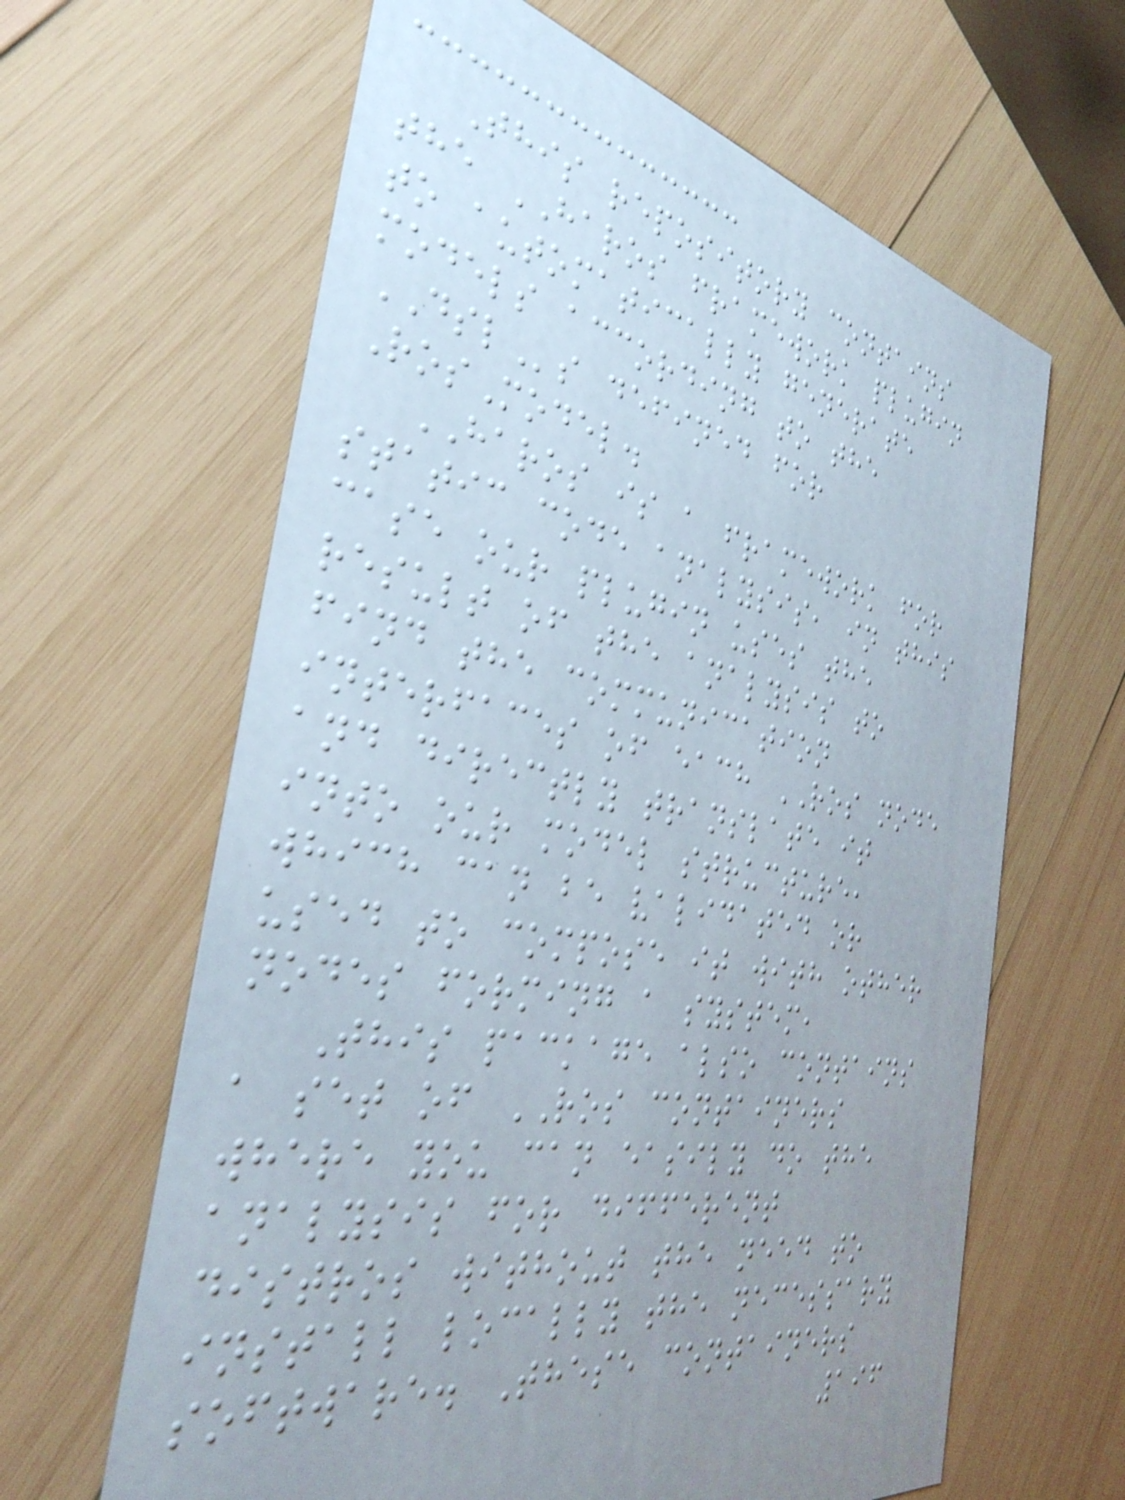This repository contains
the HAROS framework plugin
to automatically generate
models according to the
DSLs defined for
RosModel.
HAROS is a framework for
static code analysis, in this
case our plugin uses the
result of the analysis to
find the communication
interfaces of each ROS node
and directly translate it
into our model structure,
which can be validated or
used to compose it with other
nodes forming a system,
This package also contains
a set of ROS containers
where you can easily do the
analysis for different
distros without the need to
install locally the necessary
software. These containers
196
